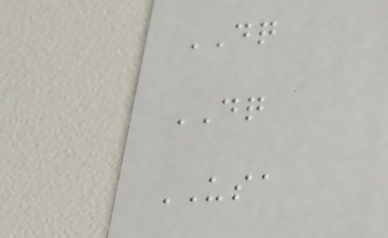DQ
DQ
USA
